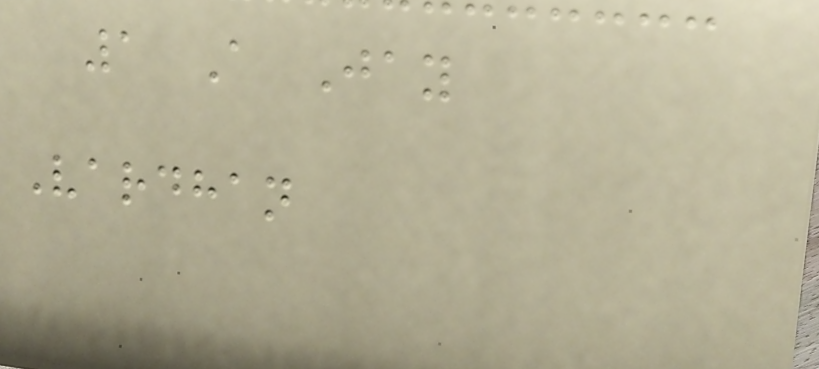1 A Jay
Vardhan
